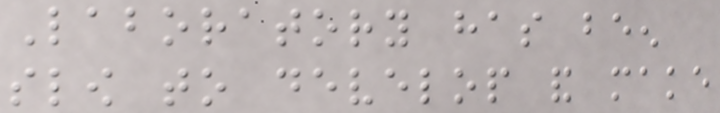Laboratory has been
slow to develop and make
